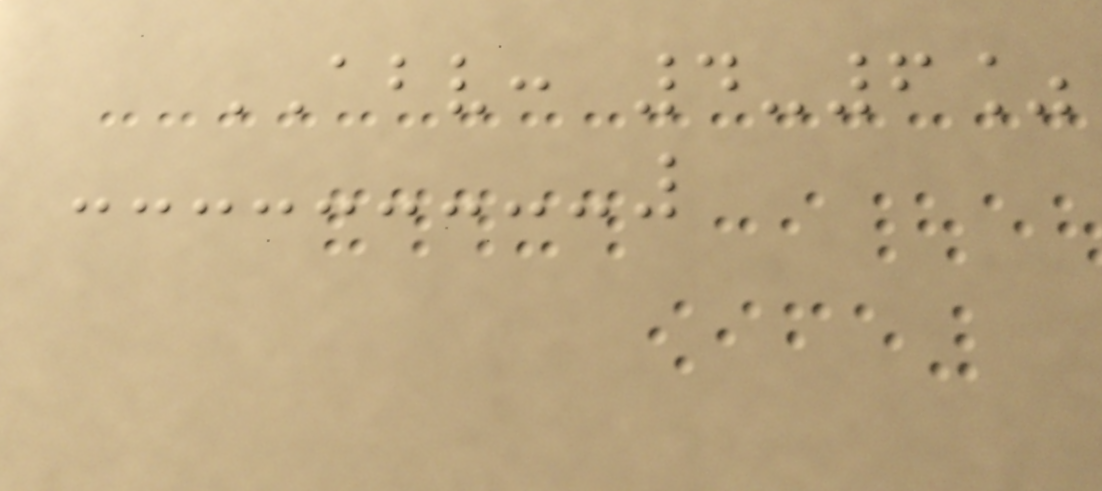ABV: 4-6%
